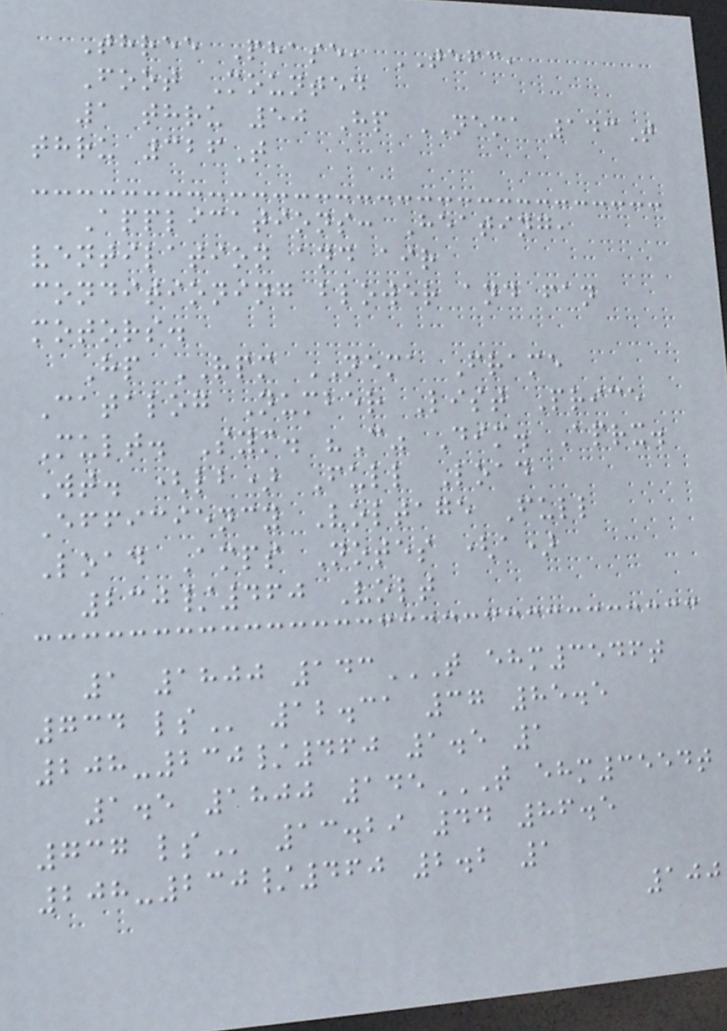Three Phase, TEFC,
Foot Mounted
1 thru 50 Hp NEMA 143T
thru 326T
Applications: Heating,
ventilation and air
conditioning blower and fan
motors.
Hp RPM NEMA Frame
Catalog Number List Price
Mult. Sym. "C" Dim. Aprx.
Wt. (lb) Full Load
Efficiency Voltage Full
Load Amps Notes (a)
230/460 Volt
1 1800 143T EHM3546T
734 LS 12.31 37 85.5
208-230/460 1.5 1
1.5 1800 145T EHM3554T
737 LS 13.29 44 86.5
208-230/460 2.2 1
100
